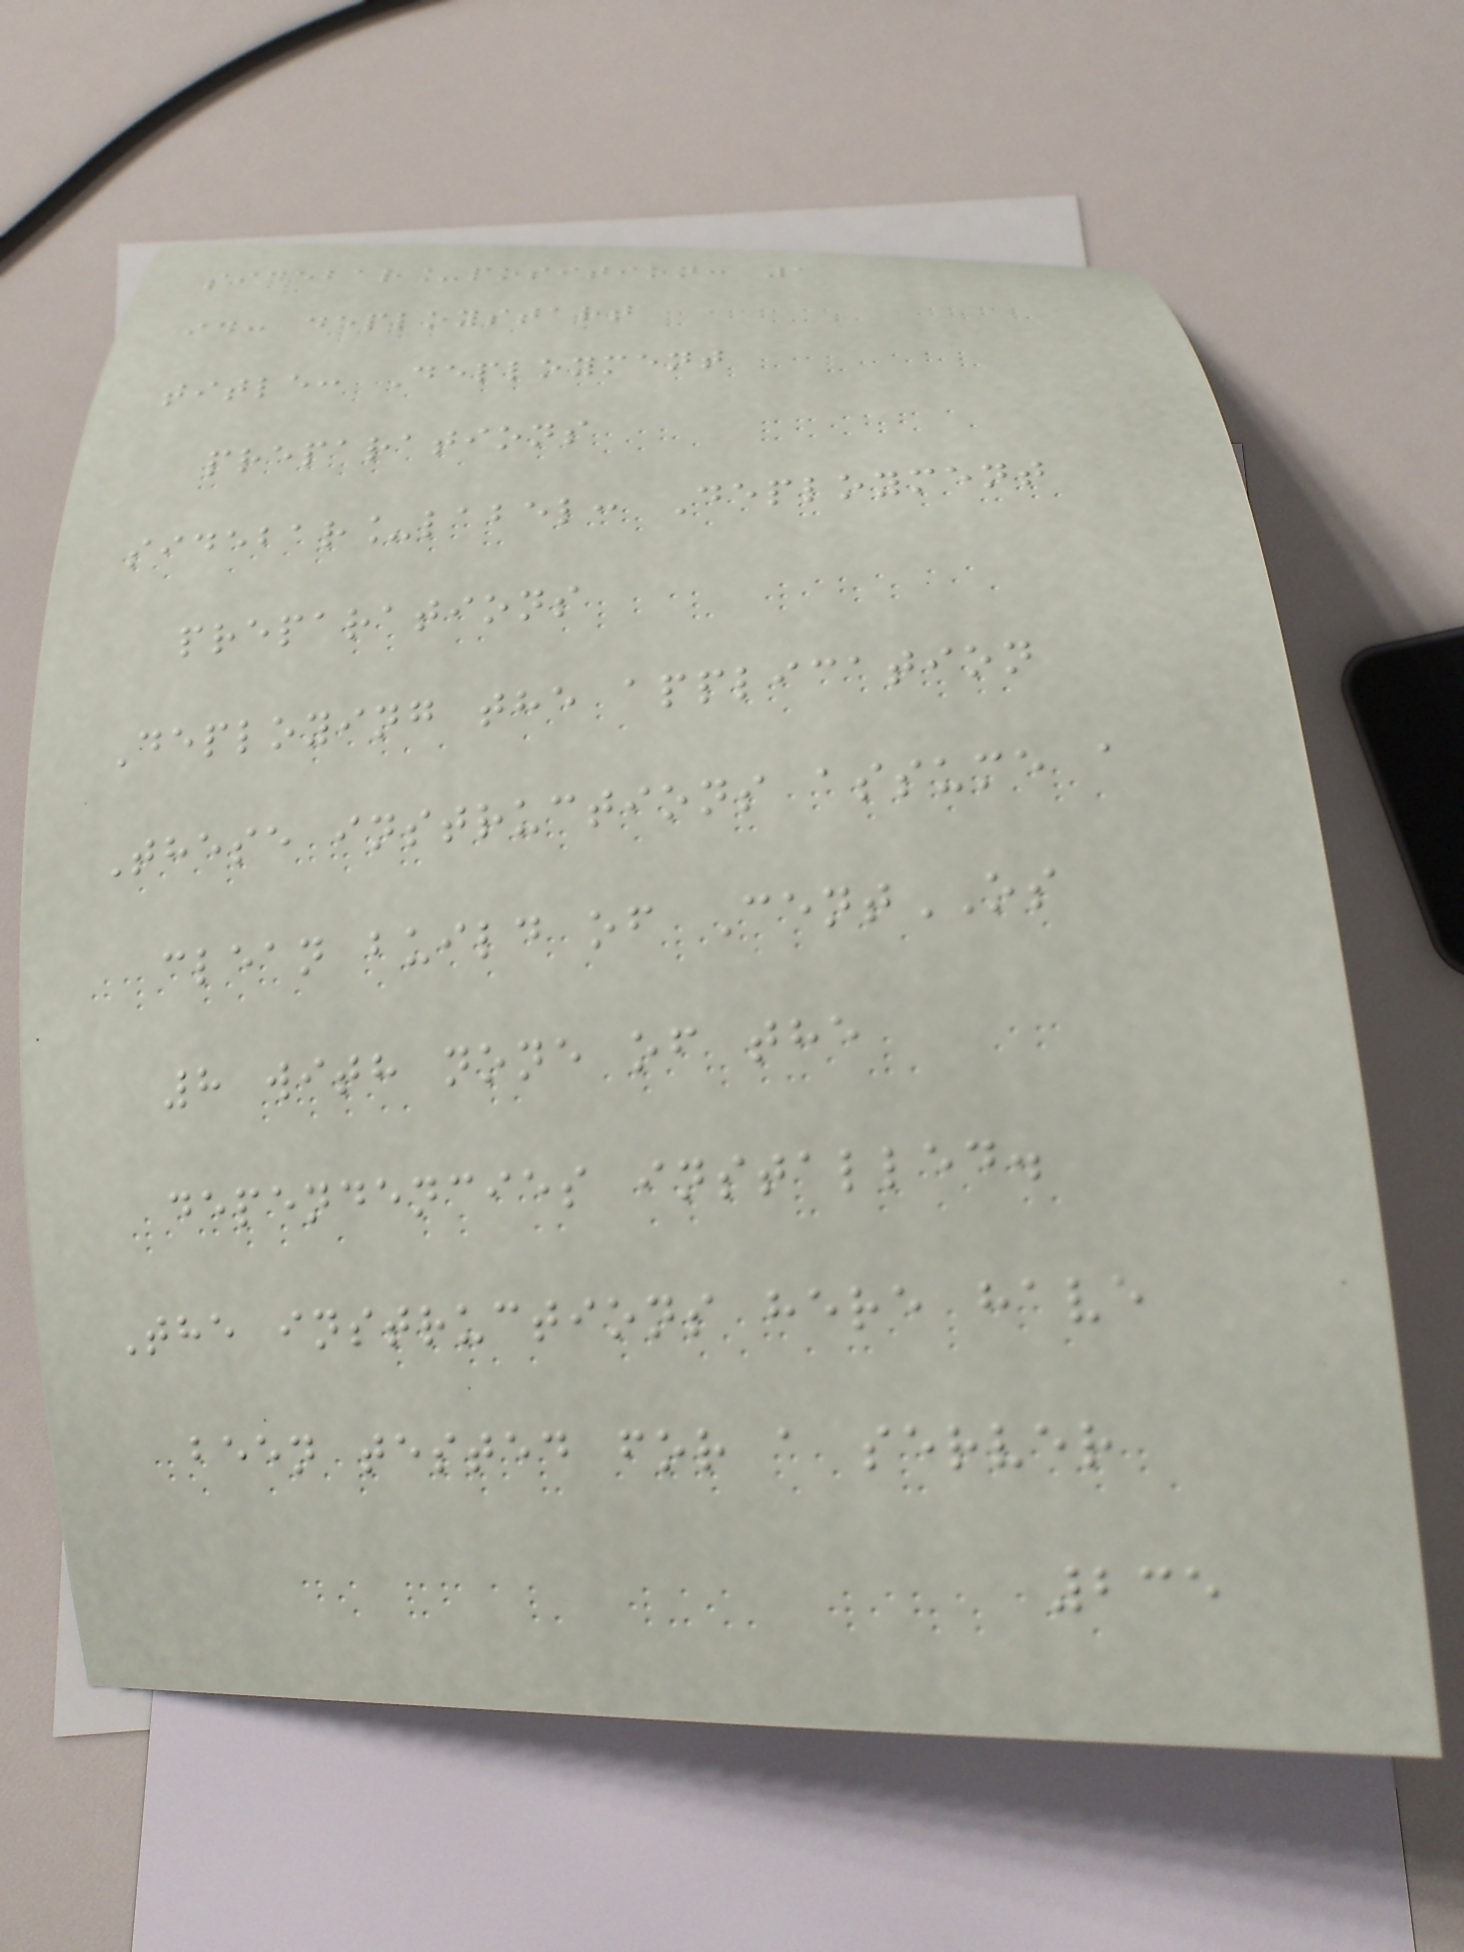sidebar_position: 1
id: deploystart
title: Deployment
preparations
sidebar_label: Deployment
preparations
Deploying the application
These instructions assume a
clean build of CentOS
8 with none of the
dependencies installed.
The instructions here have
been tested for a server
235
